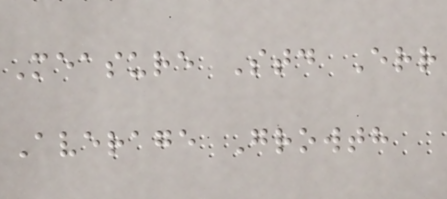Measure Std Err
Average Growth
